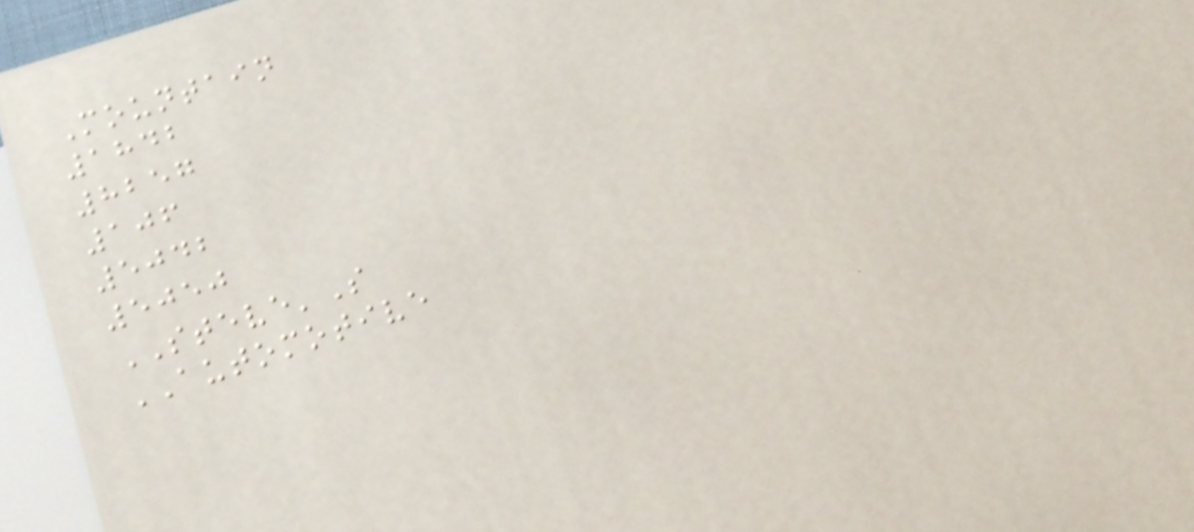Mountain
1842
8257
106
5042
5050
STEVE'S
AUTOMOTIVE
